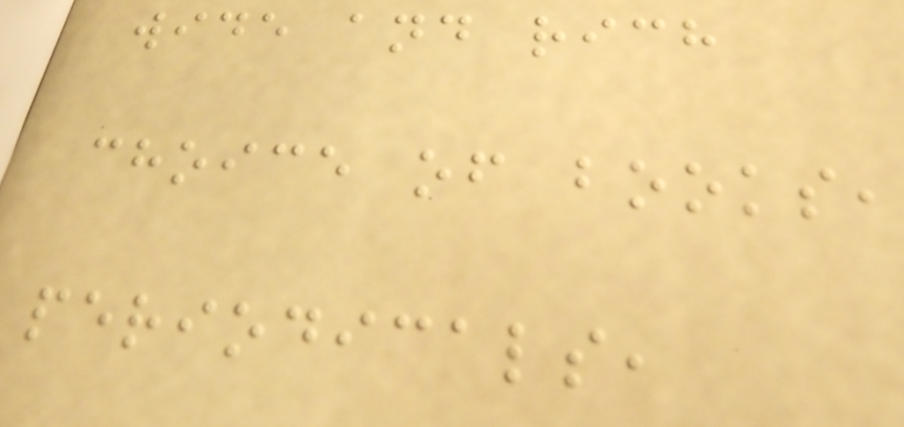wide and rich
choice of books,
periodicals,
